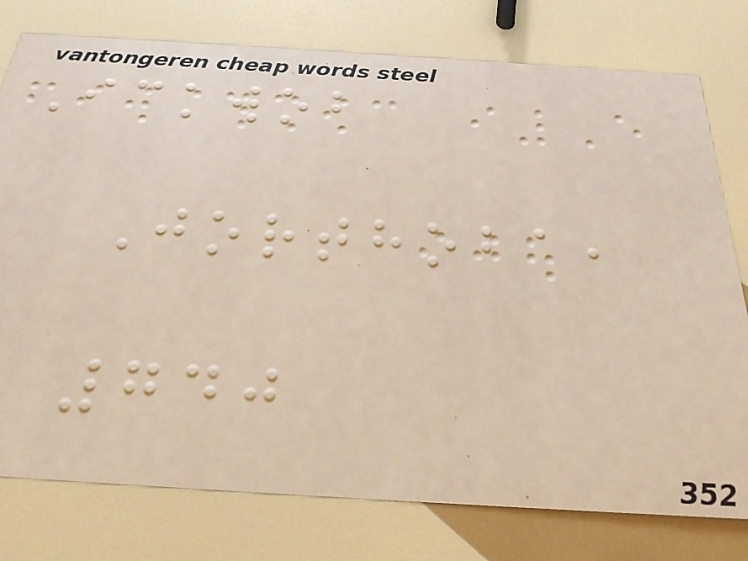Ickwob
Jorthoba,
740
